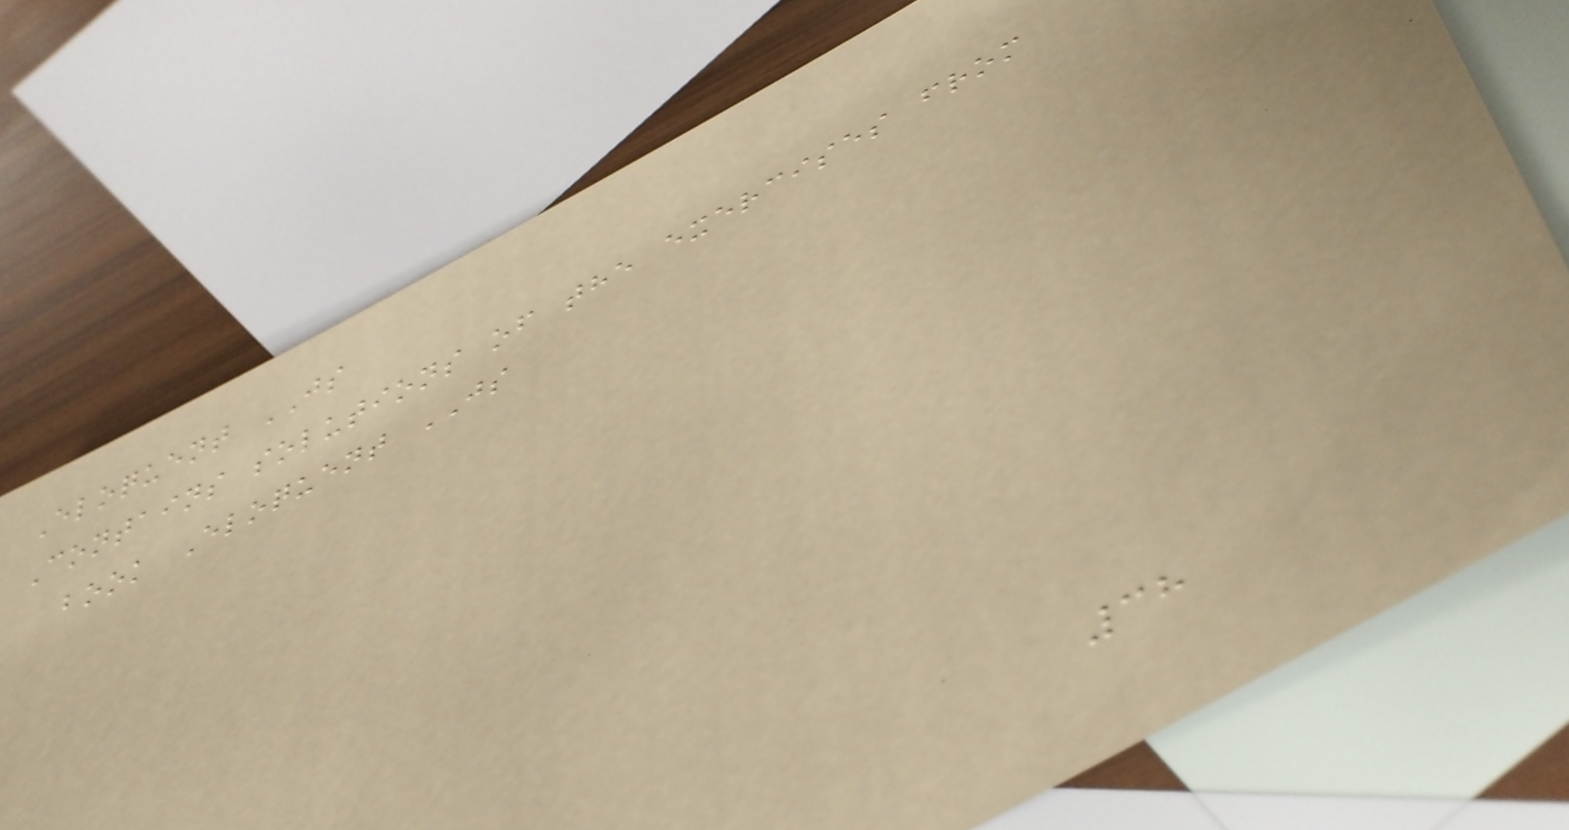Eloquent JS
Contains solutions of the exercises from
book Eloquent JS
38
